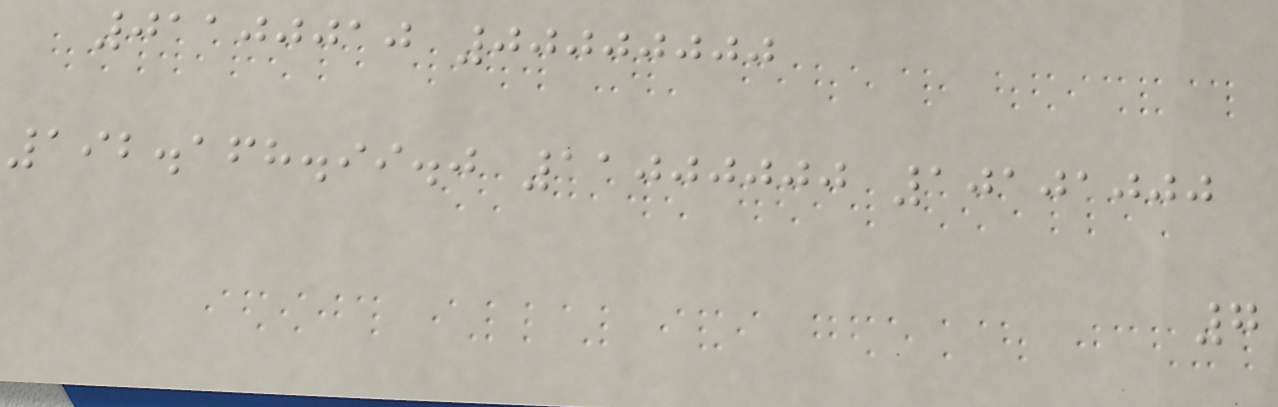01100010 00000000
192.168.99.0 11000000 10101000
7
